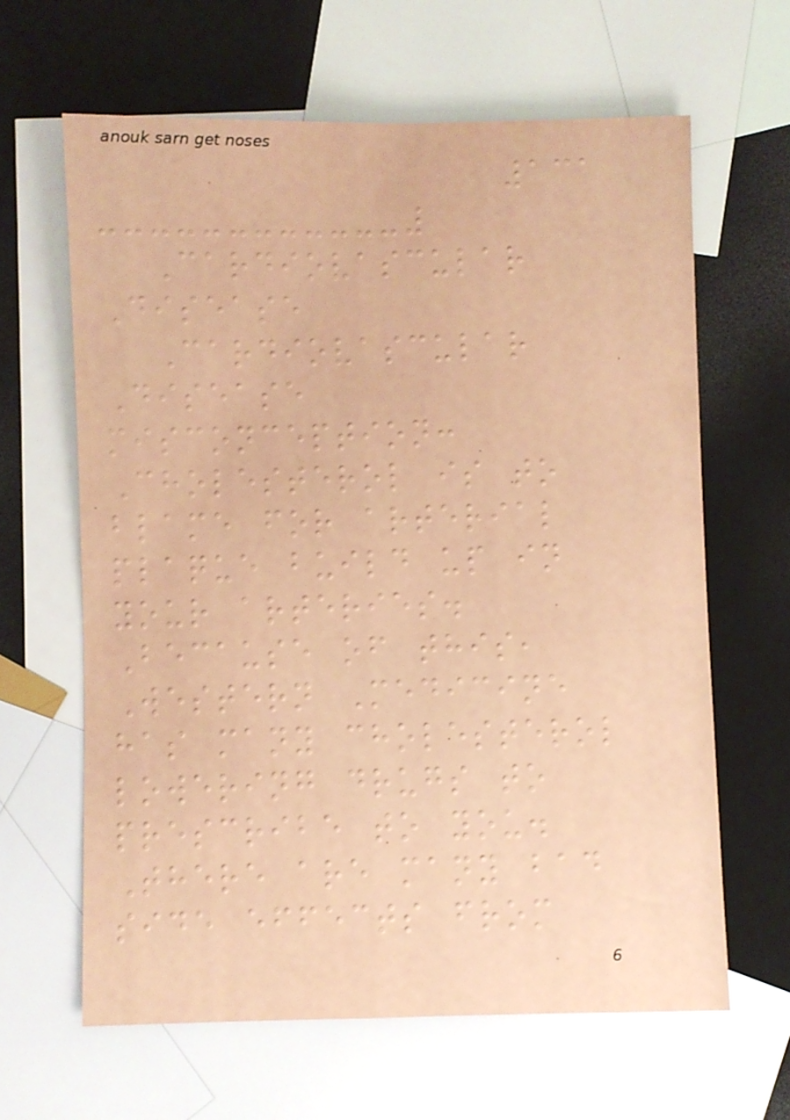131
Cardiovascular
Disease
Cardiovascular
Disease
misconception:
Cholesterol is to
blame for arterial
plaque build up in
your arteries.
Because of this,
Western Medicine
has many cholesterol
lowering drugs to
prescribe to you.
There are many bad
side effects from
